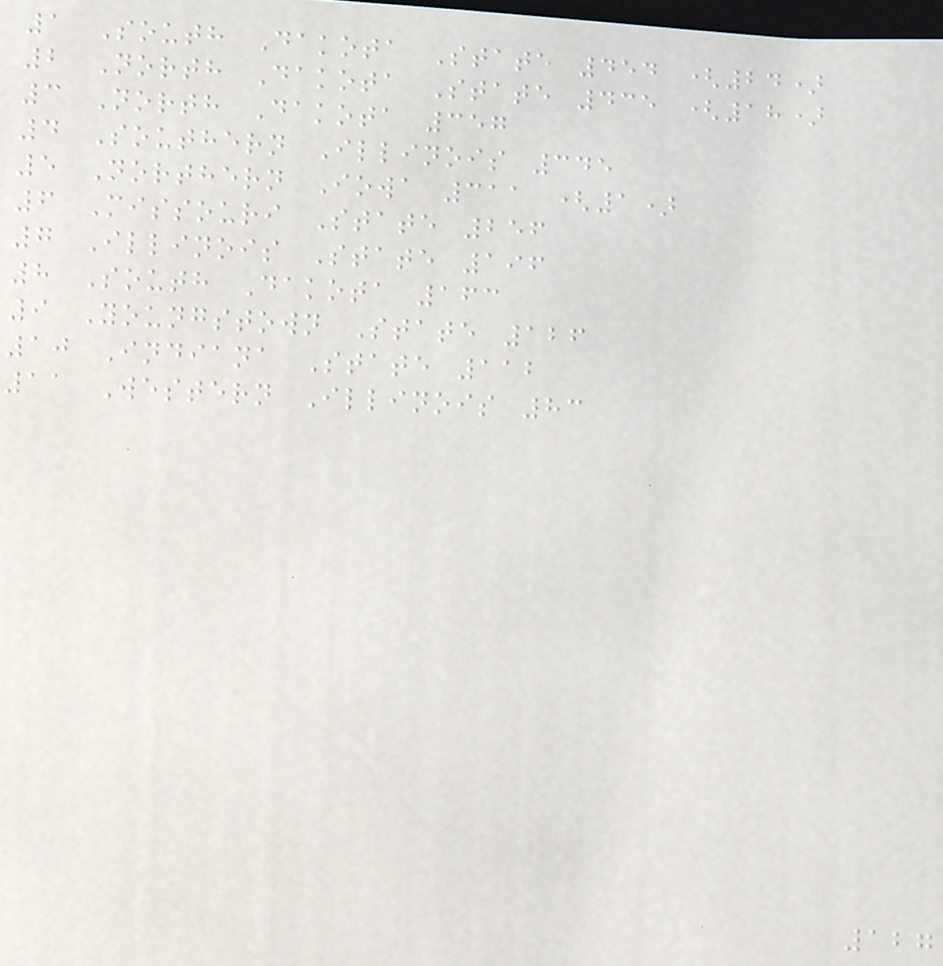1 South Dakota State 454 (24)
2 North Dakota State 435 (18)
3 North Dakota 357
4 Southern Illinois 345
5 Northern Iowa 311 (1)
6 Missouri State 256
7 Illinois State 196
8 South Dakota 163
9 Youngstown State 126
10 Indiana State 112
11 Western Illinois 83
127
